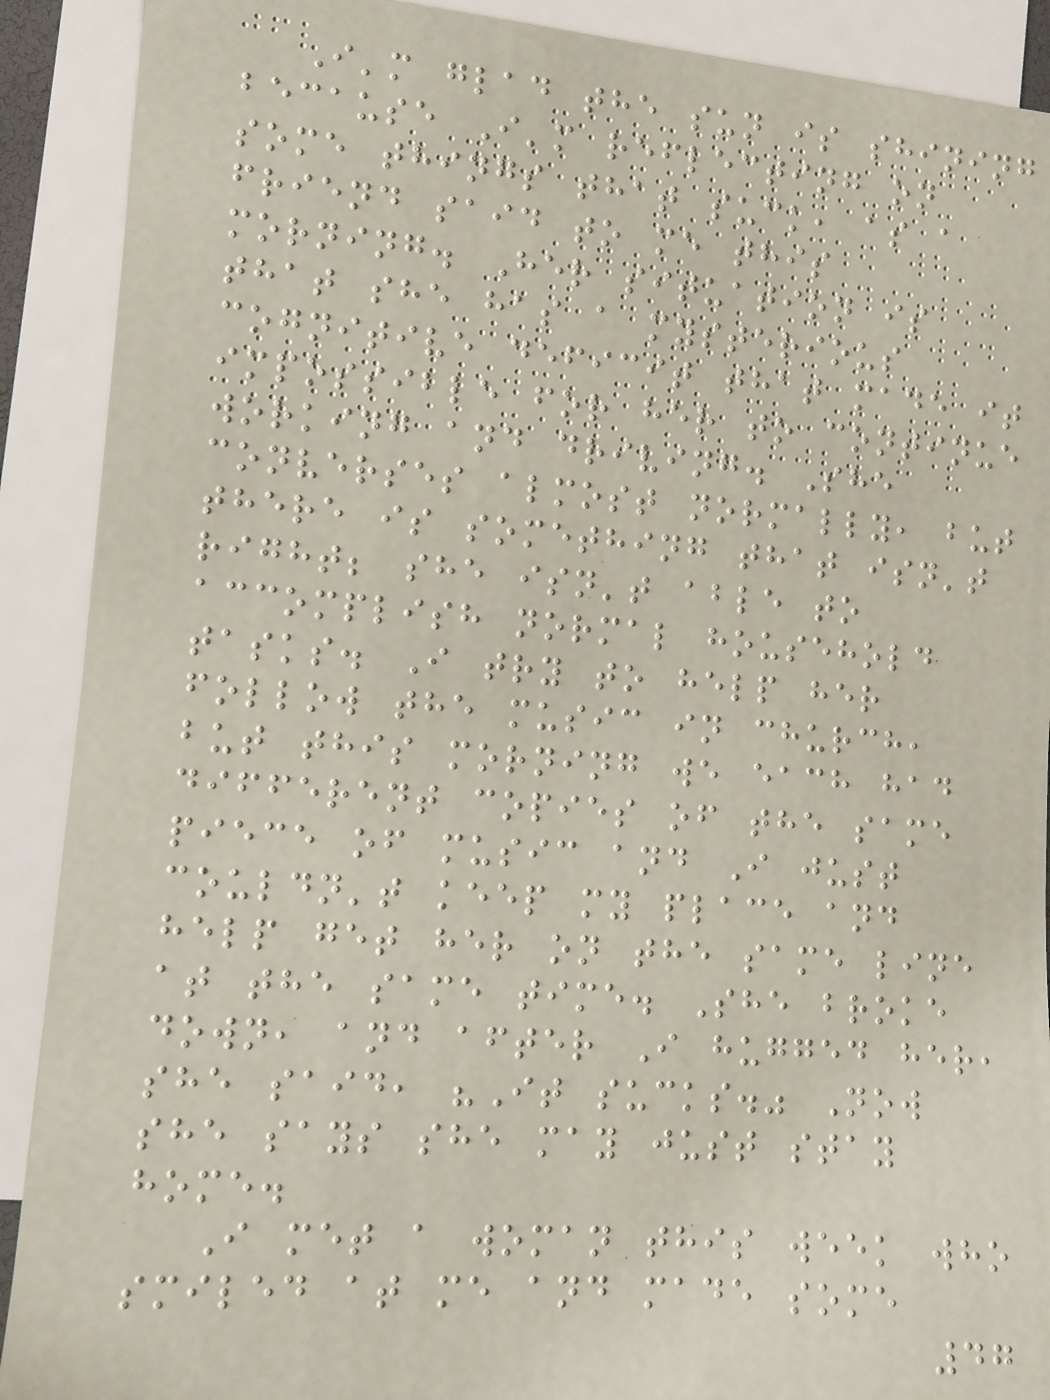I'm glad the sun is shining
because I'm reflecting on
some things that suck, as a
friend said to me this
morning. Her situation is
that she has a mysterious
cognitive deficit that made it
impossible for her to continue
working and driving. She
converses almost normally, but
there is something that isn't
right; she isn't able to
accomplish normal household
tasks. I try to help her
follow the music in church,
but this morning we each had
different copies of the same
piece of music and I just
couldn't keep my place and
help get her on the same line
at the same time. She broke
down, and after I hugged her,
she said, "It sucks." Now
she says she may just stay
home.
I met a woman this week who
smiled at me and made some
47
